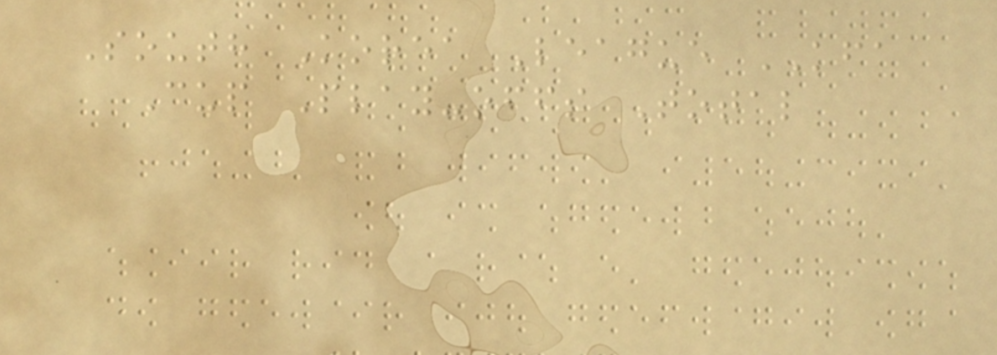South Korea League KFA
Cup Play-offs Total
